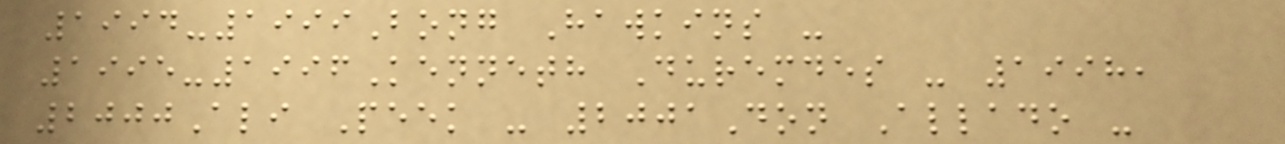1994-1999Bong Hawkins -
1995-1996Kenneth Duremdes - 1998,
2000Ali Peek - 2001Don Allado -
